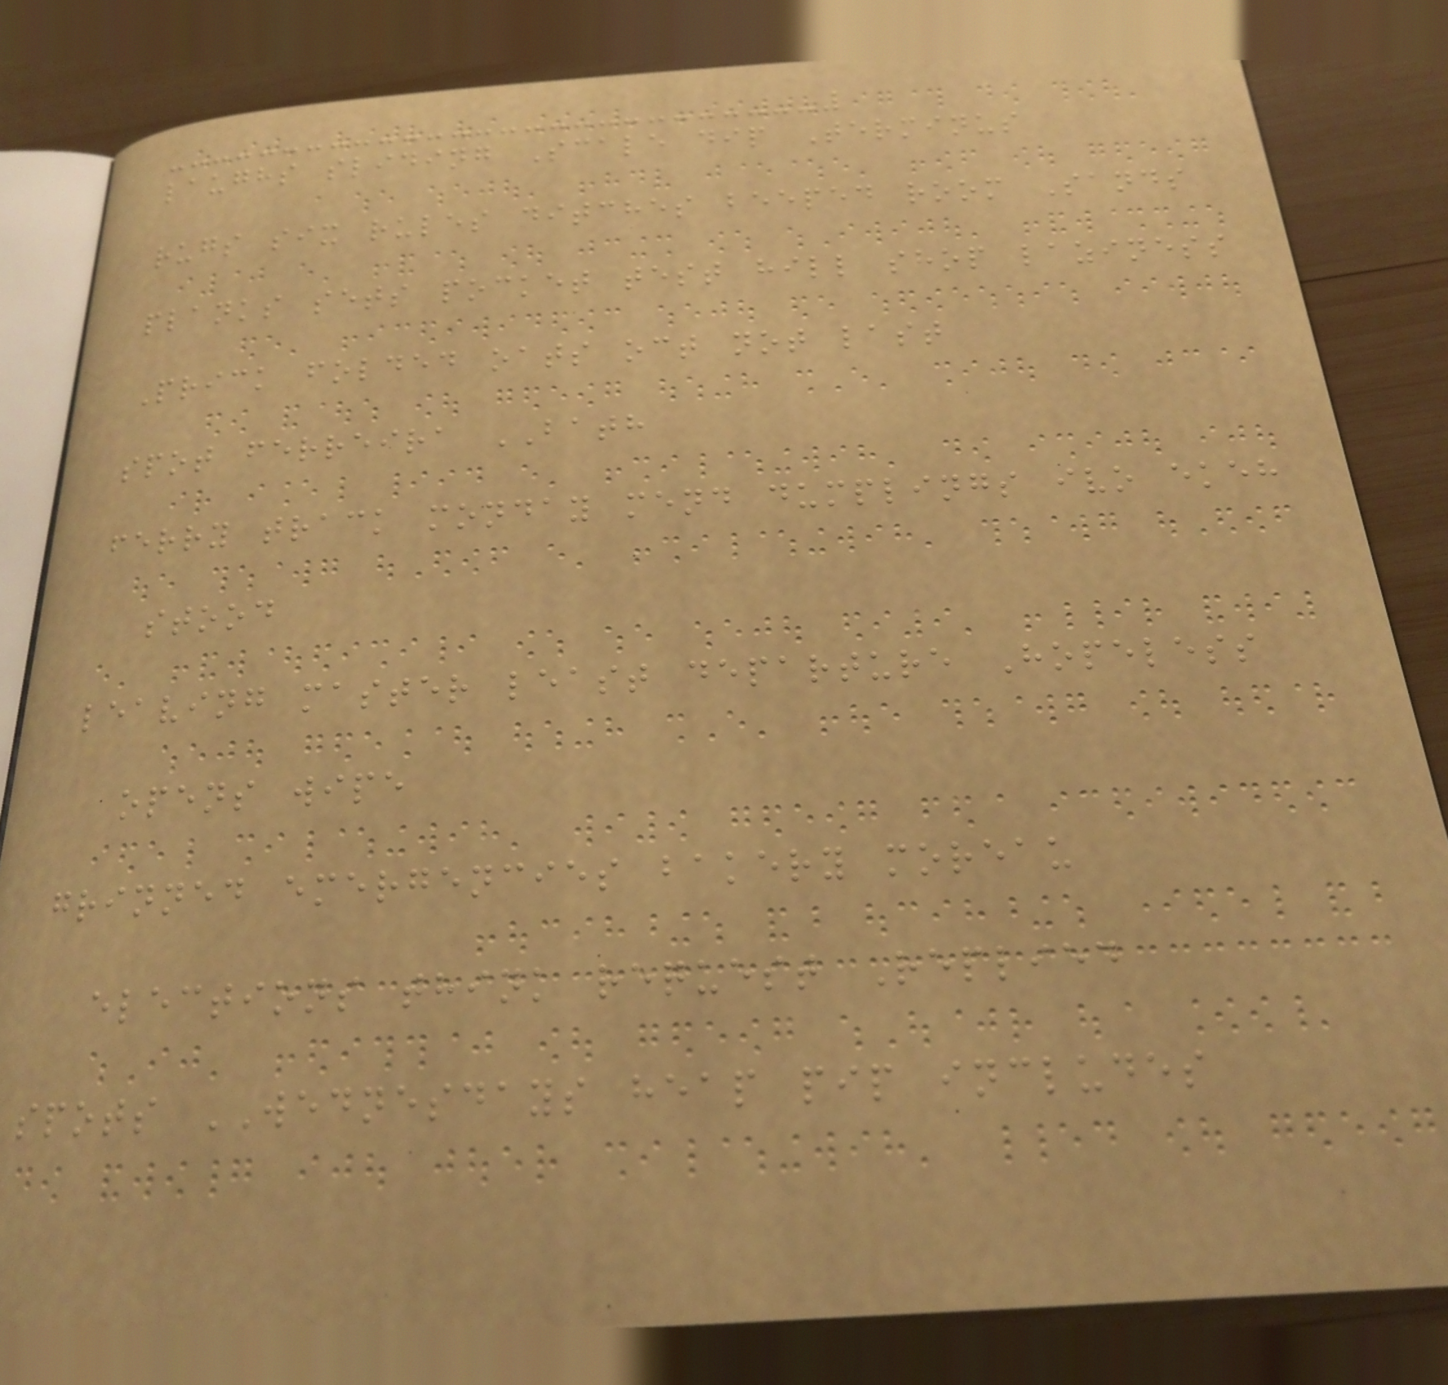laughs sliding Scale dip Terminus
rugs six rules ditches beeped room Sands
planks sets pocket test hill shop laziness
Prick folded oats oct not last
spot ferreira BATH
ferry track monday mend dumplings ivo ekeh
stood
leaving master least departure Hopeless
opens wipe
grinned emergencies bakery moreau
elections think request Replied
spots WEDNESDAYS heap pip includes
